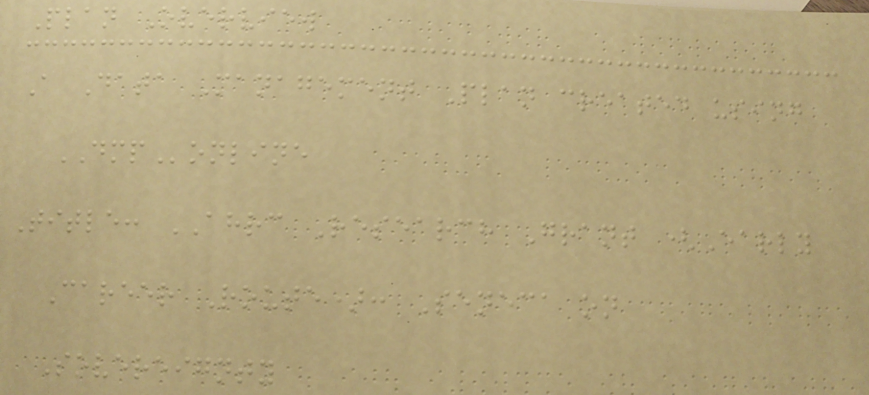Plan Overview
A Data Management Plan created using
DMPonline
Title: AHRC Research Grant (Early
Career Route): Seneca on
Sovereignty
